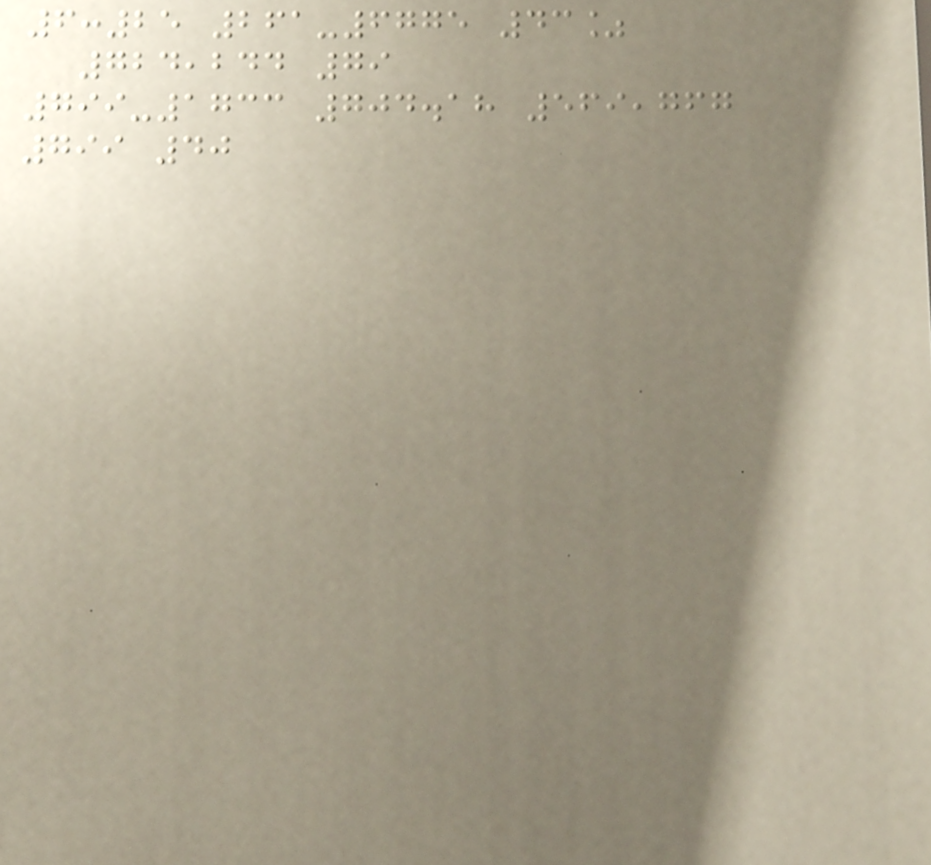6:25 261-6775 43%
724,244 79
799-1733 704.18 569,767
799 40
